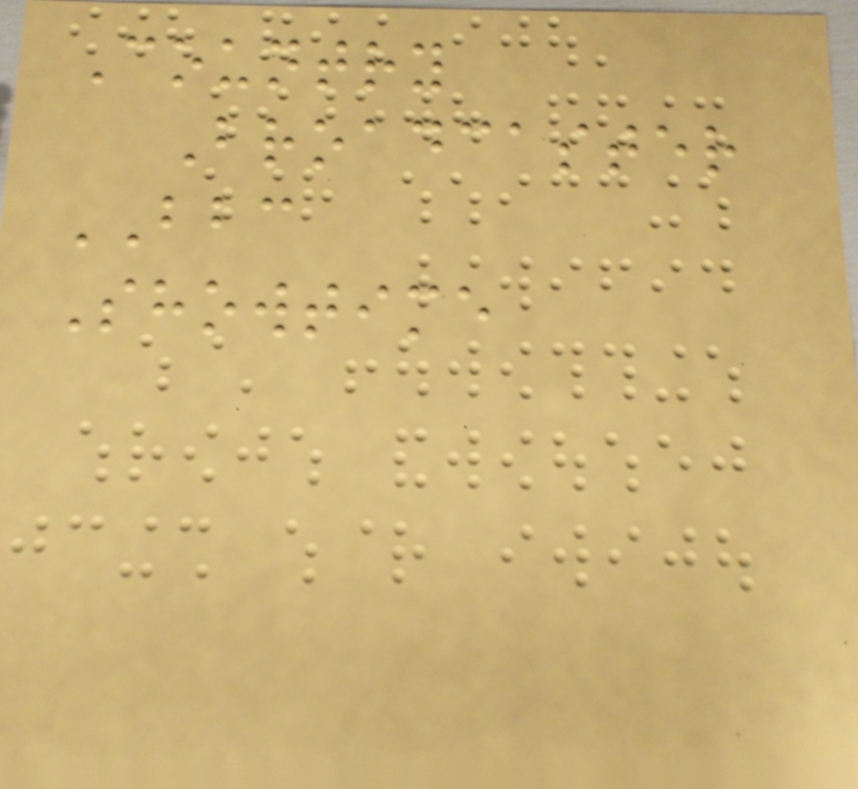Country
Broadcaster
BBC
Showtime
